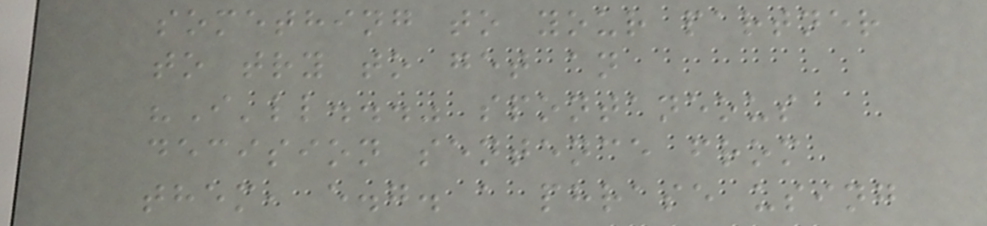something to your partner
to try to get an
"I'll..." spontaneous
decision sentence from
them, e.g. a phrase using
